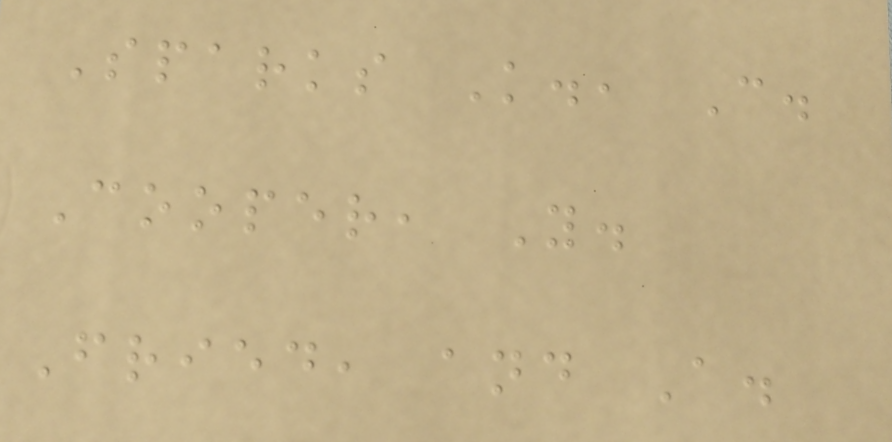Sparks K., C.
Cooper, Y.
Fried, and A.
